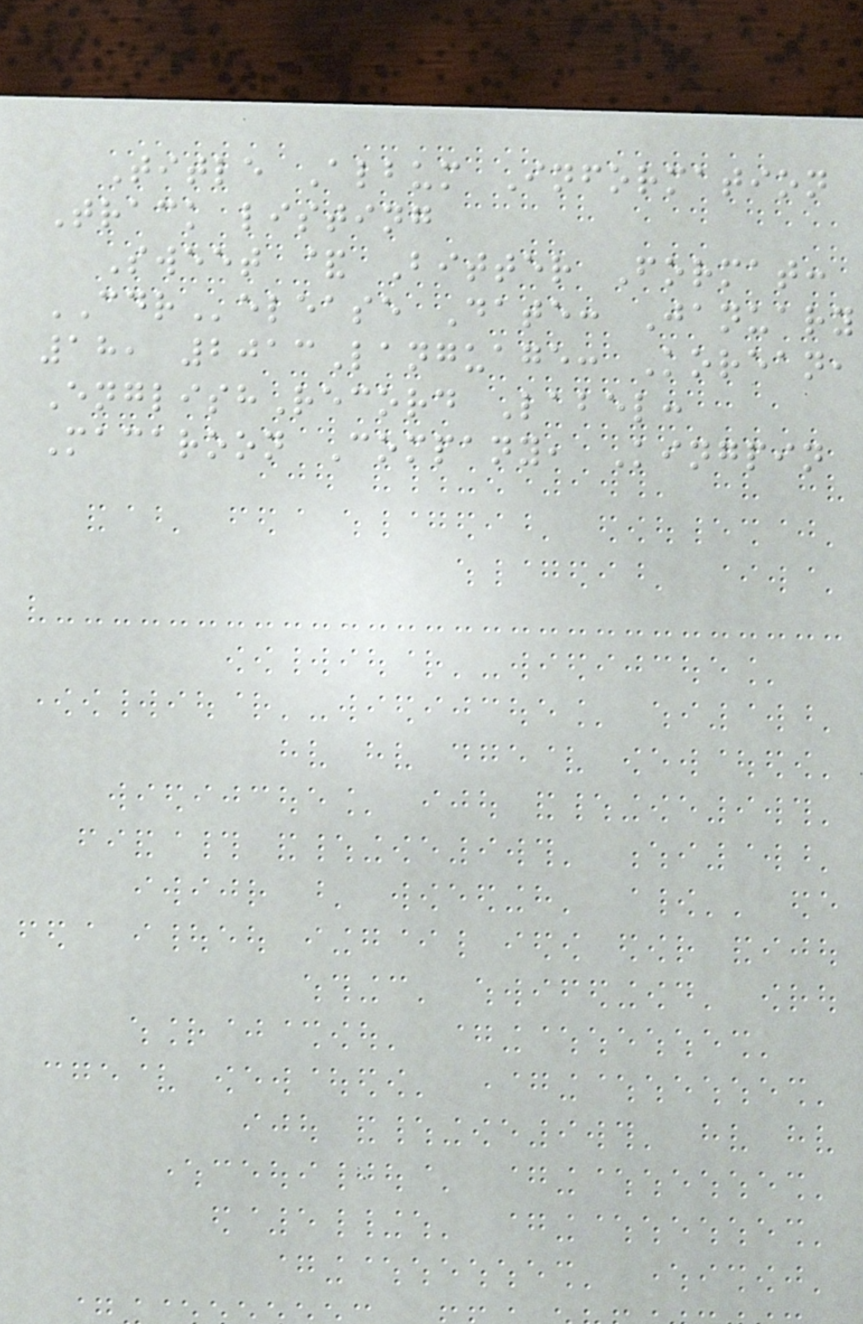Title Album Information
Track listing
Sweet & Bitter Format:
CDRelease Date: January
18, 2013Language: Korean,
EnglishRecord Label:
Macaroon Company, Kingpin
